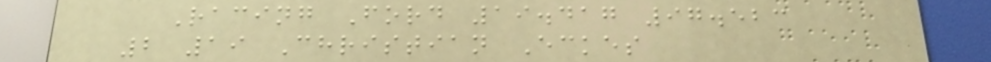Racing Ford 19.417 97.523
2 19 Christian Eckes
